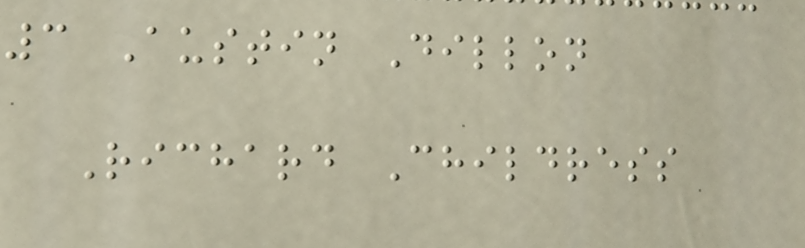3 Austin Dillon
Richard Childress
